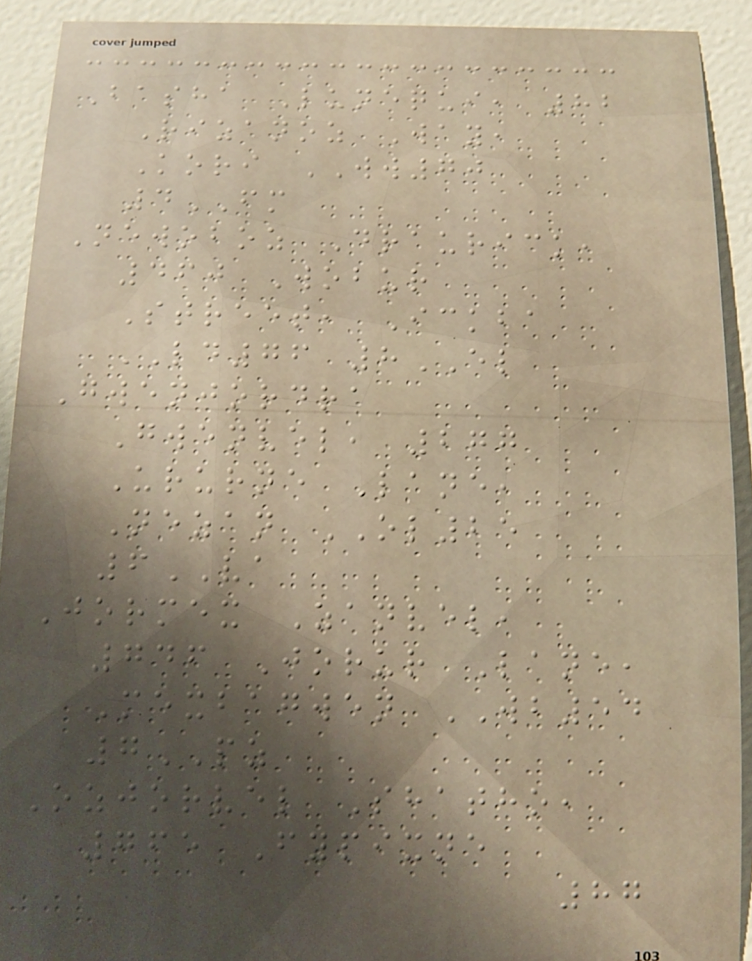Basha Lunequi, 82
Rizanoz Way,
Kori WW70
4FM
Newoboz Draurick,
460 Wobur
Street, Ickba
LD76 8EL
Gwenjordra
Gwenvel, 277
Ururne Lane,
Nezan OL25
6VA
Jormex Zanvel,
746 Jorur Lane,
Mexbagwen WB54
7PZ
Ozjorvel Shatho,
765 Fypixne
87
